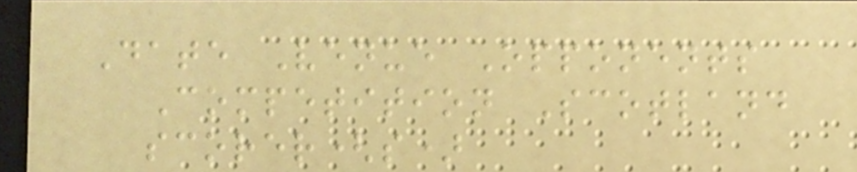Date Venue Opponents
Competition Scotland
scorer(s)
